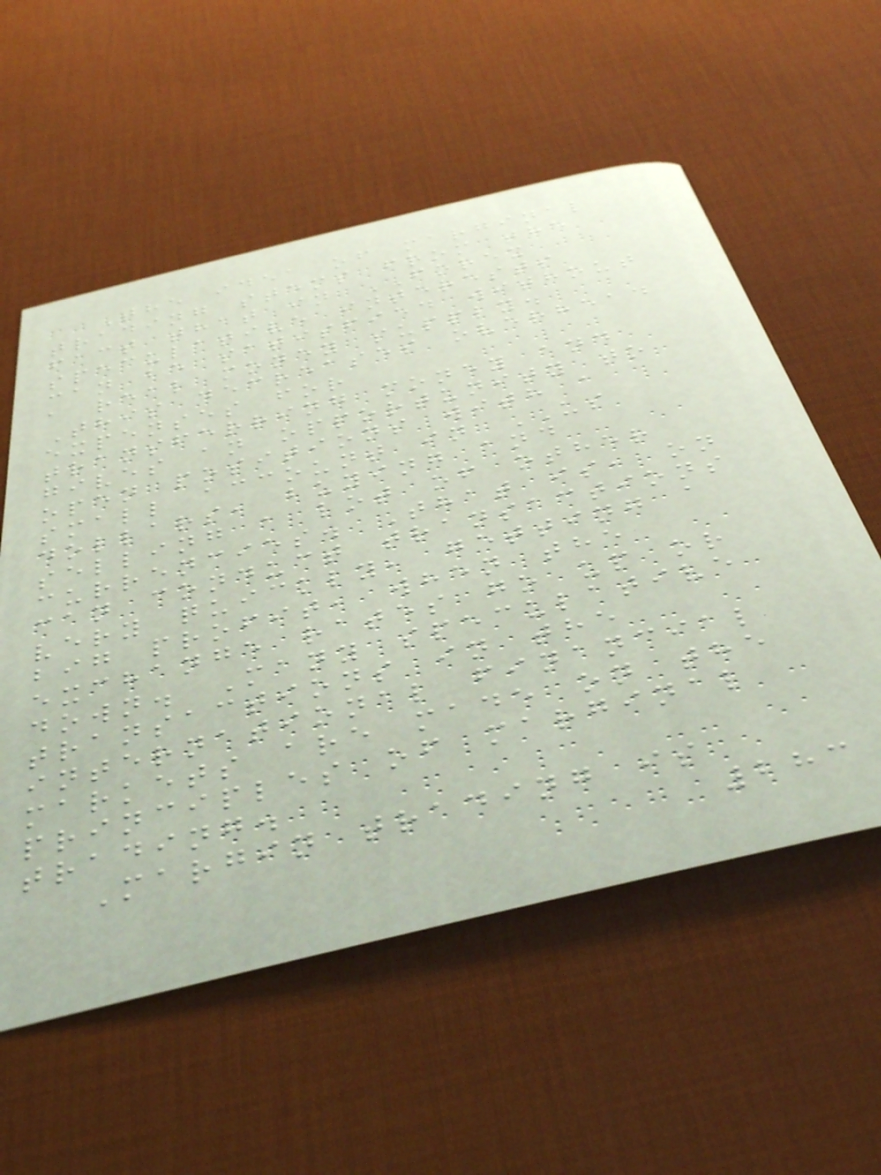The idea of marginal
trading stems from the
fact that in FOREX
speculative interests
can be satisfied without
a real money supply.
This decreases overhead
expenses for
transferring money and
gives an opportunity to
open positions with a
small account in US
dollars, buying and
selling a lot of other
currencies. That is, on
can conduct transactions
very quickly, getting a
big profit, when the
exchange rates go up or
down. Many speculative
transactions in the
international financial
markets are made on the
principles of marginal
trading.
Margin trading is
283
